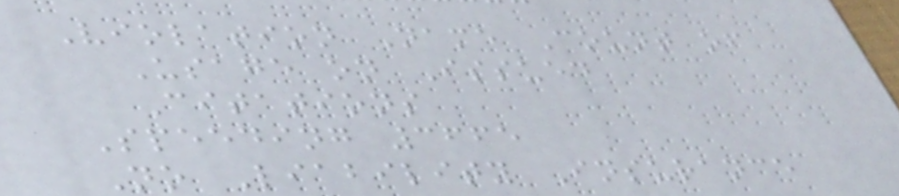Violation Name Count of
Usage on Issued
Citations
Speeding 3665
No Liability Insurance
